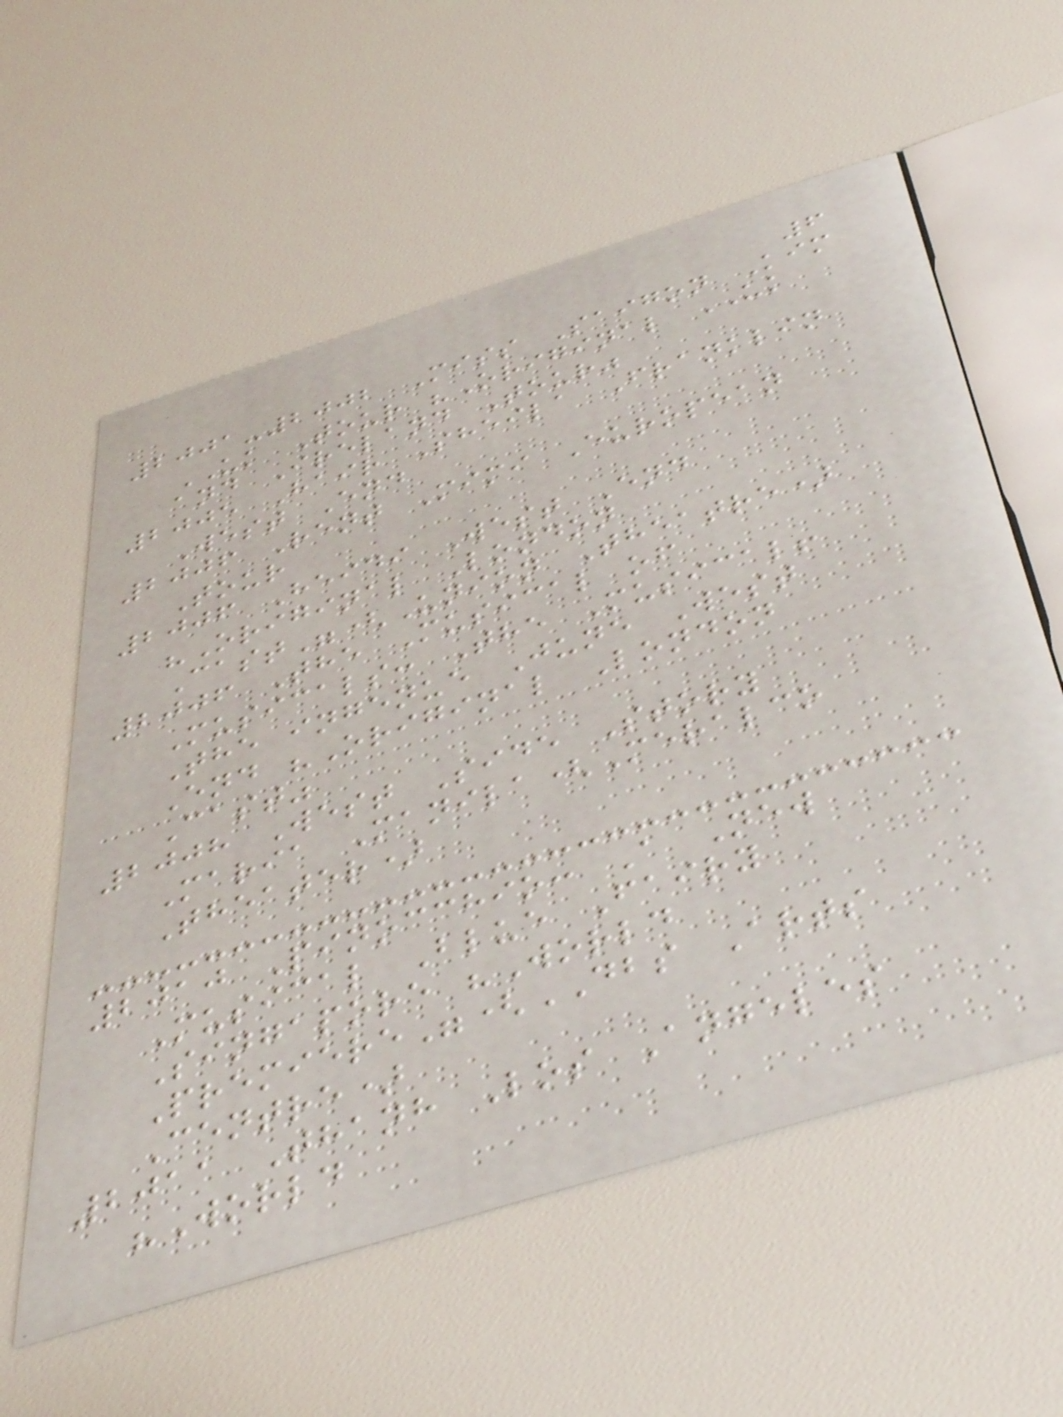6
2001-2002 Miss Saigon Kim
UK Tour "Original UK
and Ireland Tour"
2005 Hair Sheila Franklin
West End
2006 Rent Mimi European
Tour
2006 Heidi West End
"Original London
Cast"(Union Theatre)
2006 The Musical of
Musicals: The Musical!
The ingenue June West
End "Original London
Cast"
2008 West Side Story
Maria Manila(Meralco
Theater)
2010 Pinocchio: A New
Musical Blue Fairy
Singapore "World
Premiere"(DBS Arts
Centre)
2011 Thanh Los Angeles
"World
